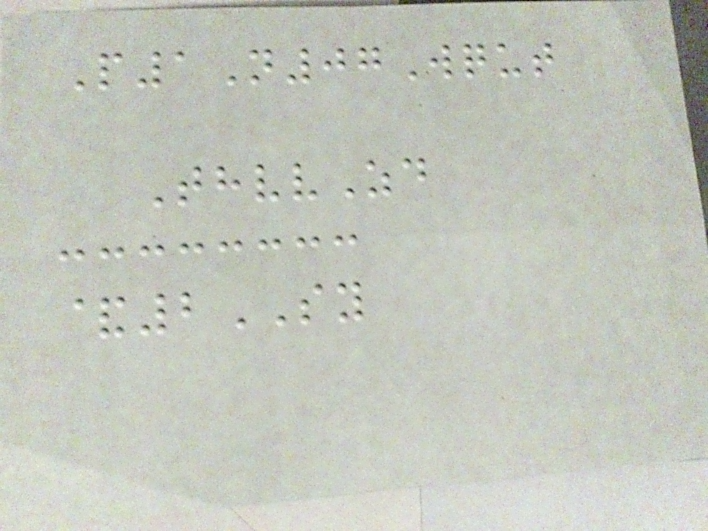P1N07Wqut
ThvvZd
&2SY
